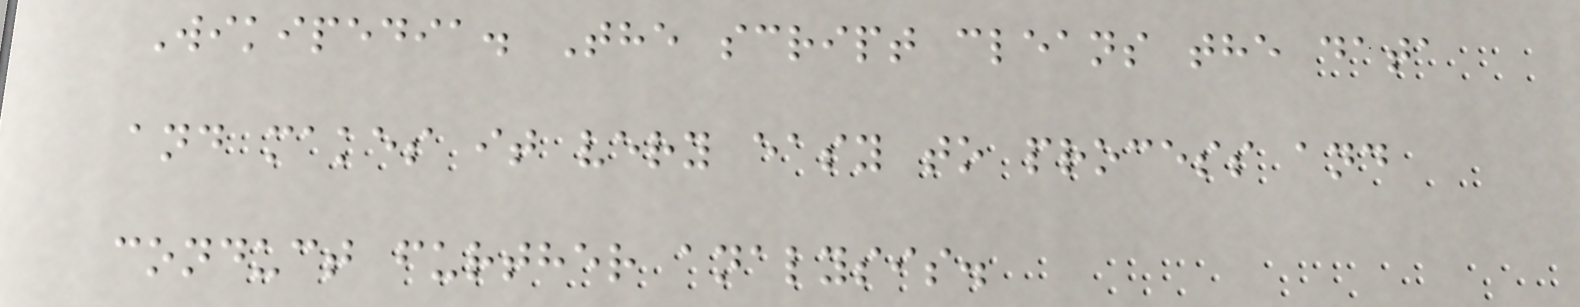Wikipedia. The script cleans the data
and makes it very easy to process and
conduct further analysis.
